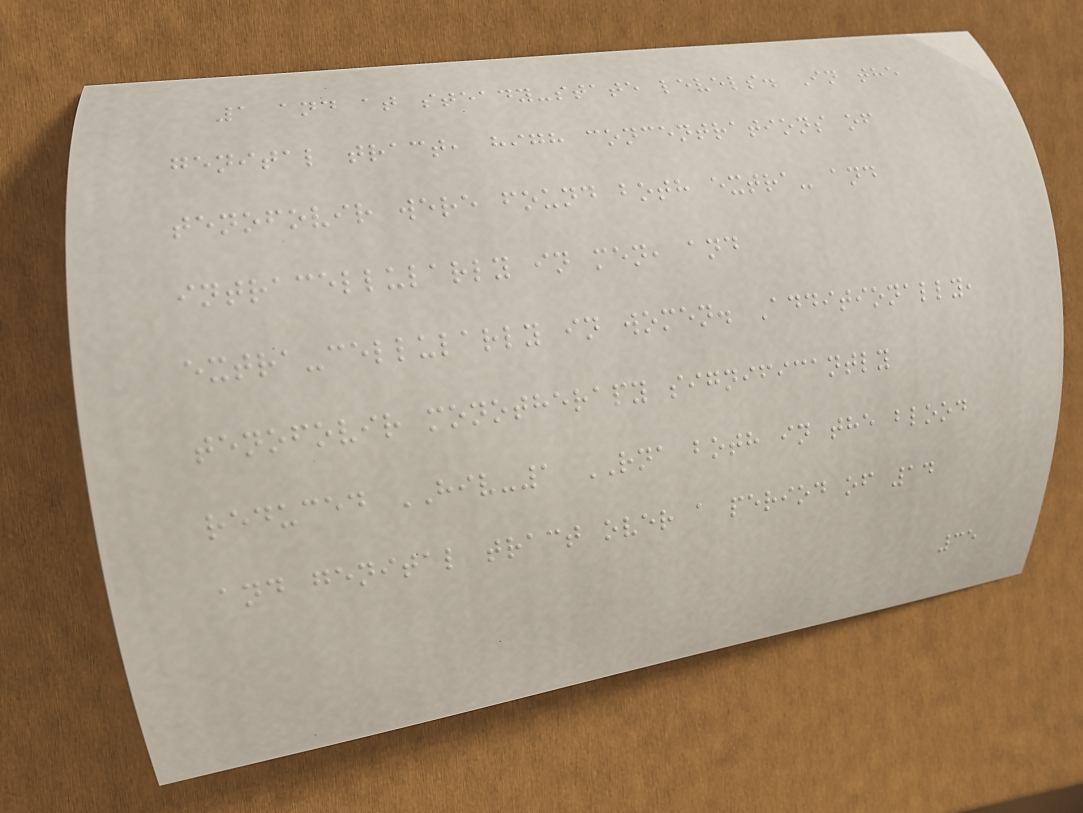1 and at steady-state levels. In the
genital tract, high concentrations of
tenofovir were found both extra- and
intracellularly in men, and
extra-cellularly in women. Additionally,
tenofovir monotherapy significantly
reduced HIV-1 RNA both in the blood
and genital tract over a period of 14
35
